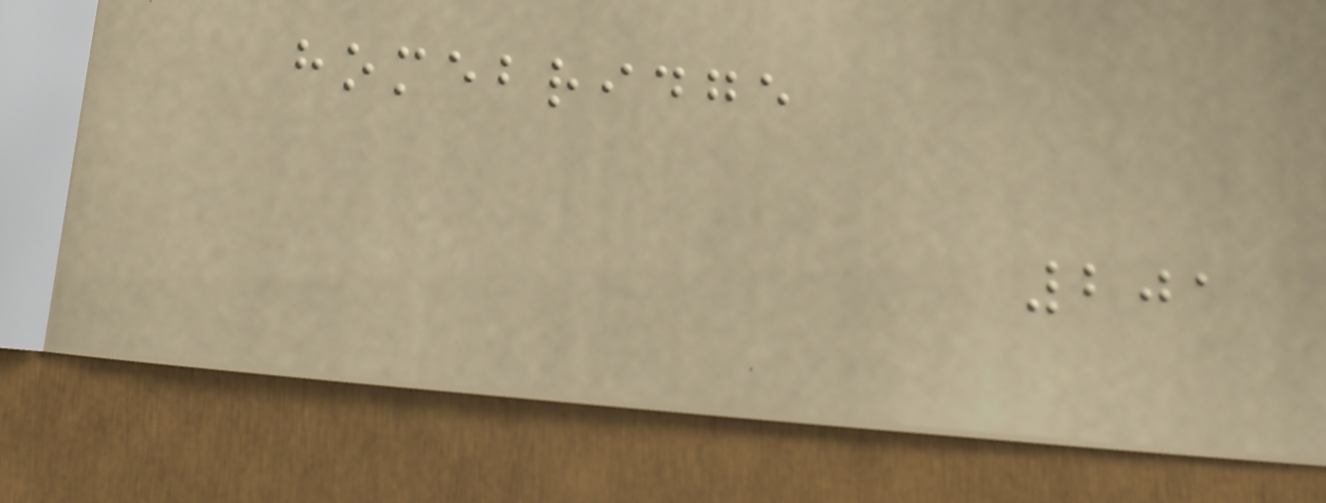homebridge
201
